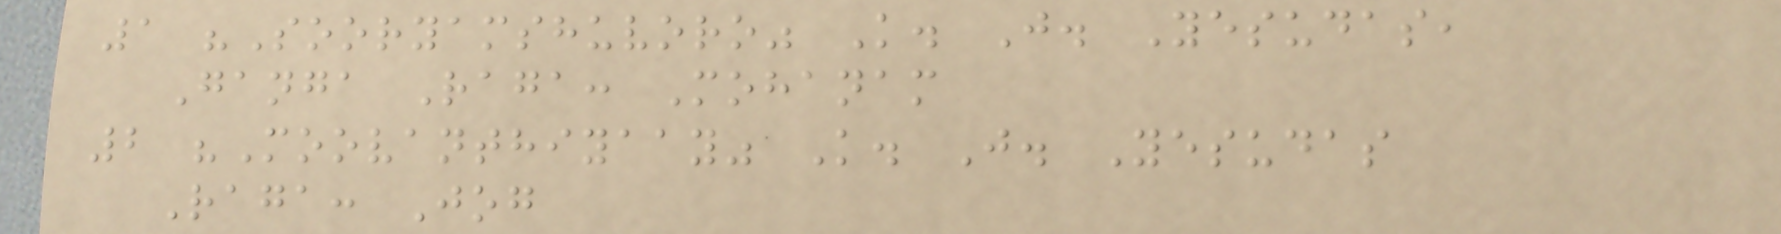1 "Sooryamshuvoro" K. J. Yesudas,
Ganga Raga: Mohanam
2 "Moovanthiyaay" K. J. Yesudas
Raga: Jog
